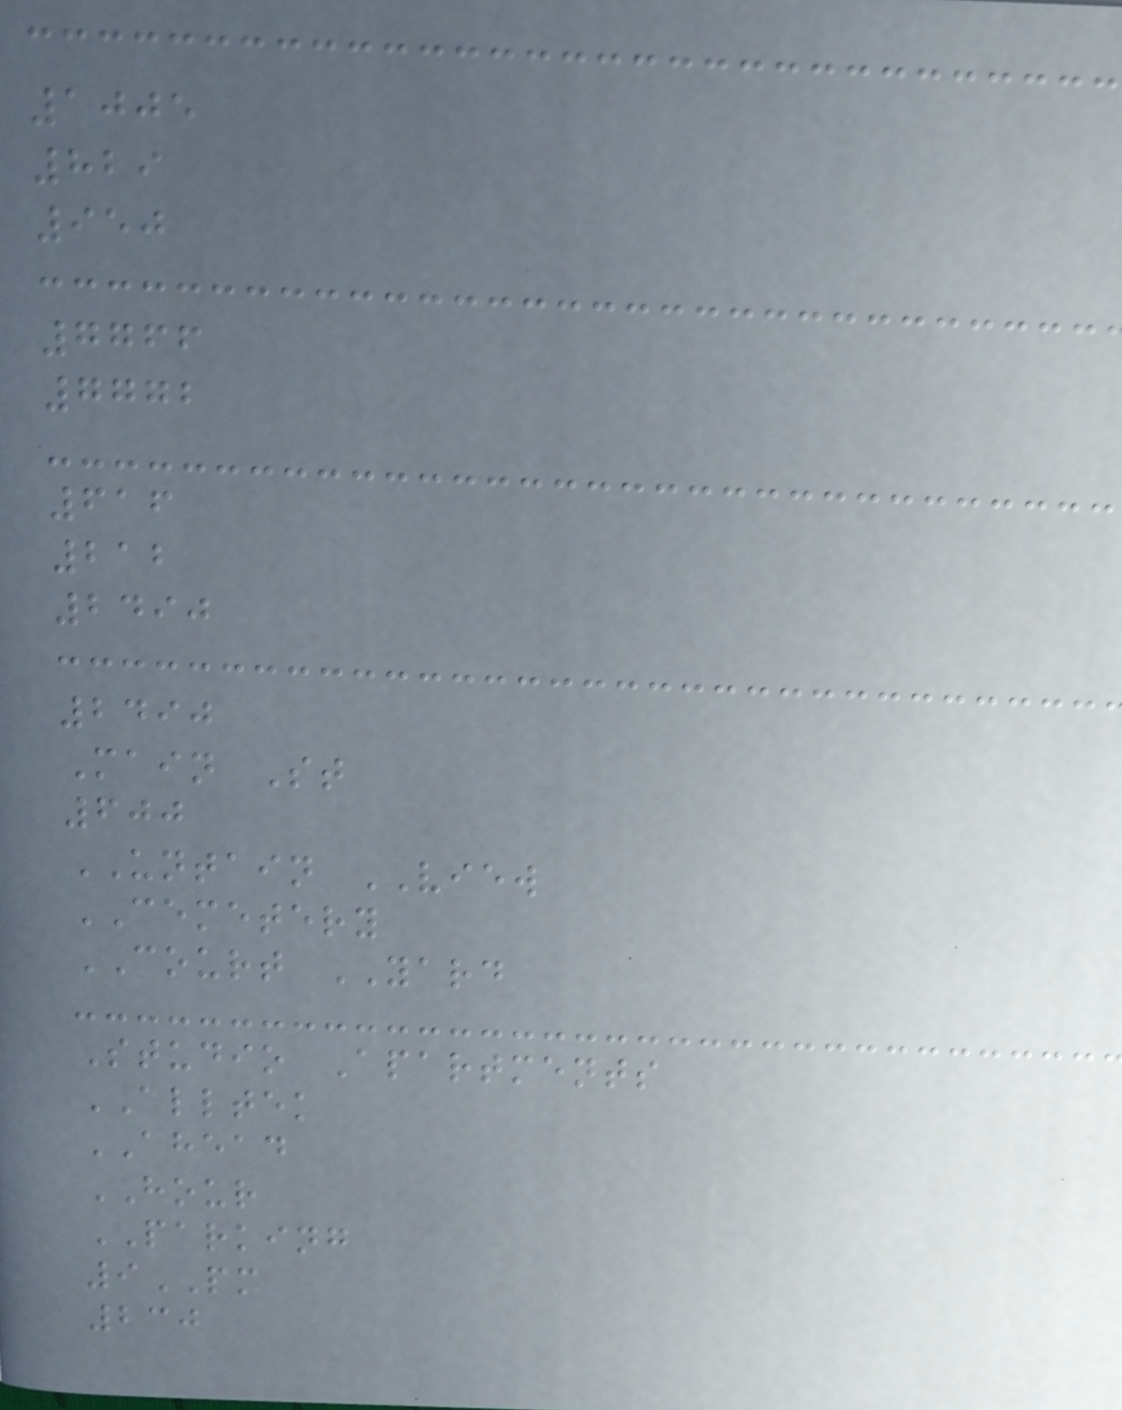1005
829
950
7766
7772
616
212
2490
2490
Main St
600
UNTAIN VIEW
CEMETERY
COURT YARD
Studio Apartments
ALLTEK
AHEAD
HOUR
PARKING
9PM
230
